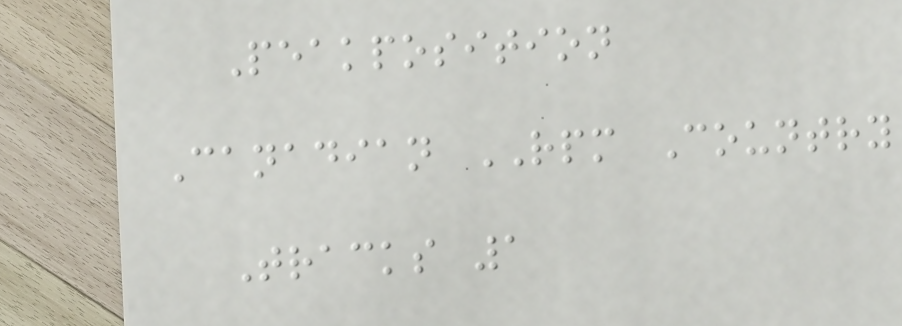Peakposition
Canadian RPM Country
Tracks 1
